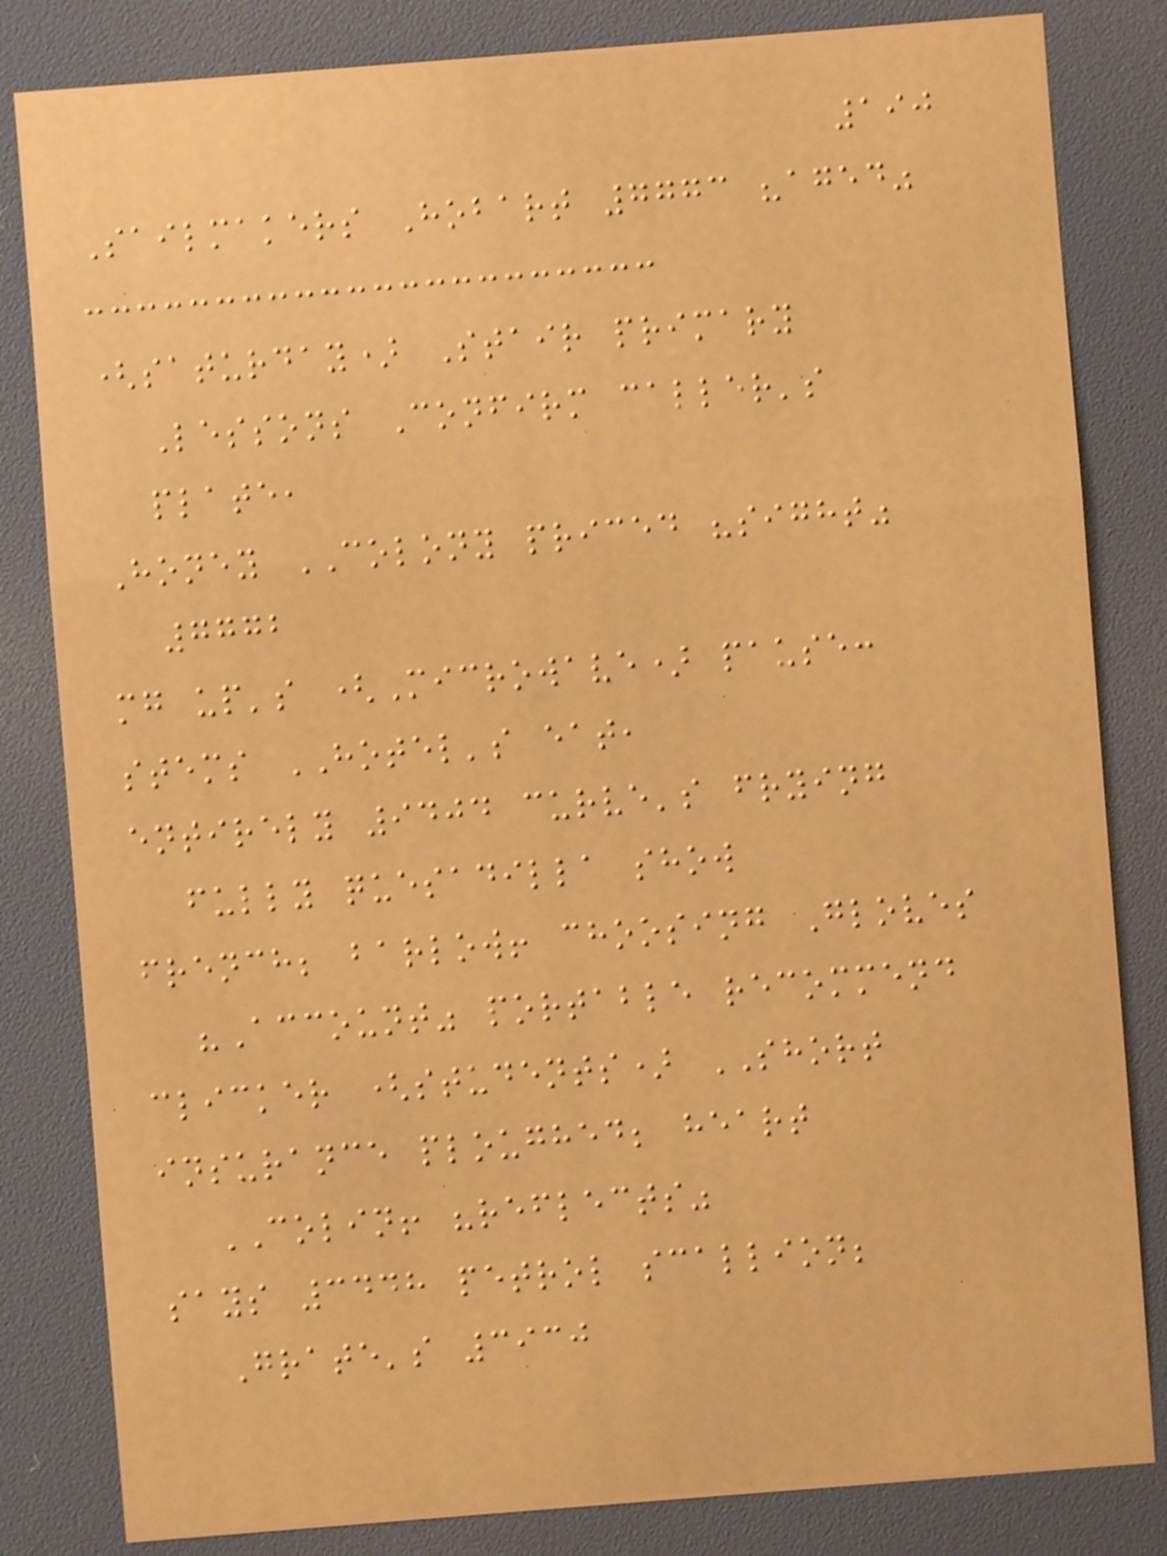190
Sailmakers Hobart 7773 "aged"
(saturday) Stair primary
Lessons Confirm caller's
plate,
Honey COLONY priced "sight"
7772
mg up's (Microwave) pause:
stems HOTEL's eat,
entirely 9404 curve's frying
fully quesadilla show
french; barlow! choosing Gloves
"Account" portable recommend
clicker (students) SHORT
insurance ploughed; heart
COLIN! "reflects"
says 3448 petrol scallion;
Grate's 3930
